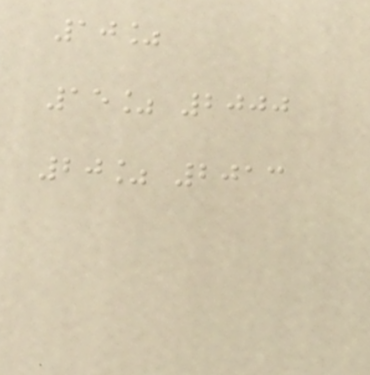10%
15% 2000
20% 2013
